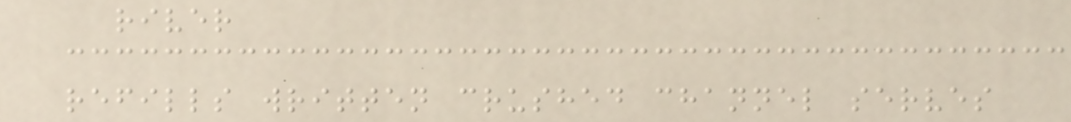river
refills written crushed channel serves
